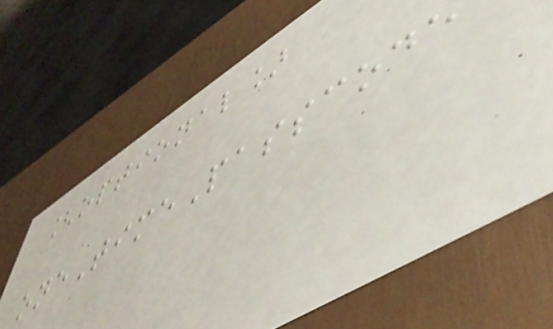[optional]
oneTimePasscode
